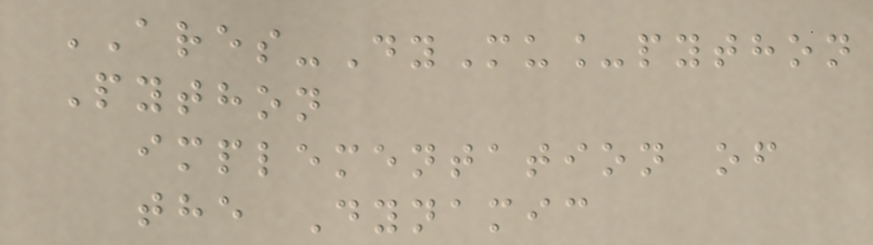ARES-DyMu_python
Python
implementation of
the Dynamic
